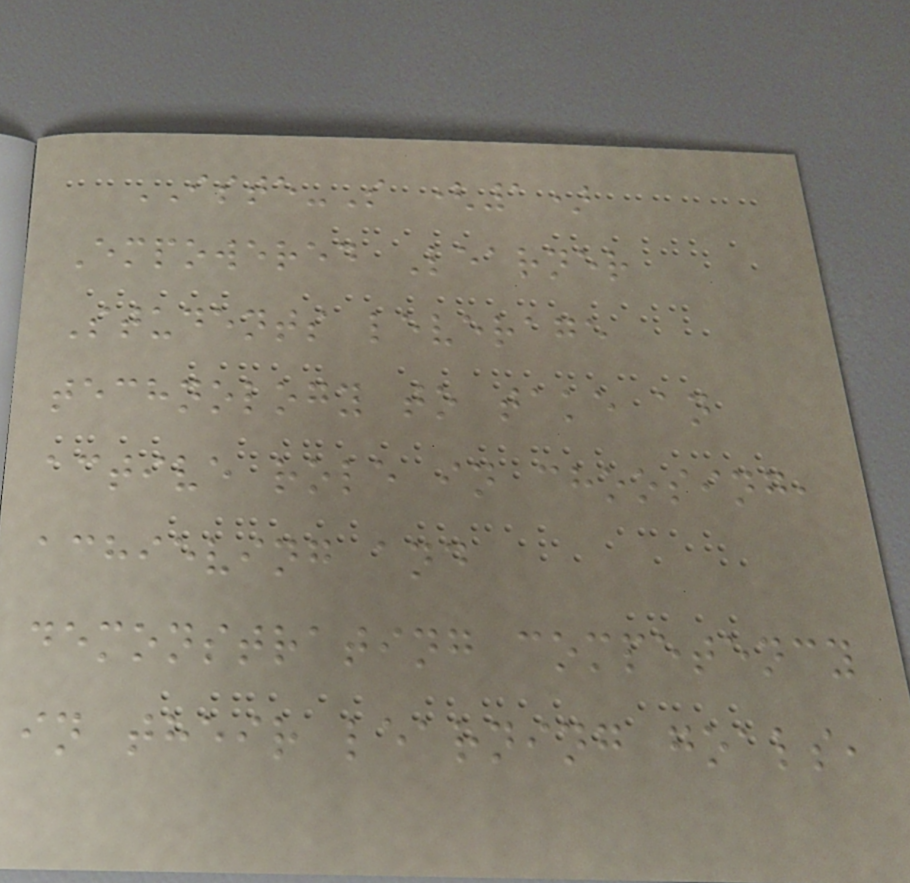ISTE-S (1)
Empowered Learner
Students leverage
technology to take an
active role in choosing,
achieving and
demonstrating competency
in their learning goals,
